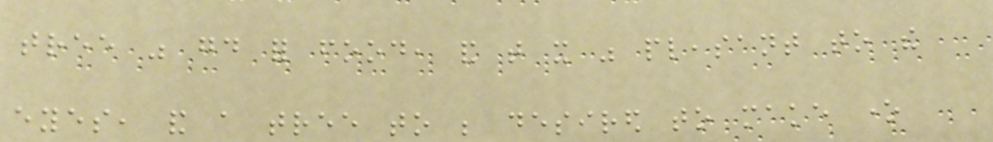tree was good for food, and that it was pleasant to the
eyes, and a tree to be desired to make one
